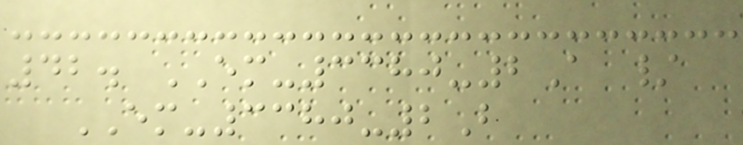42. EM-3380-2A /
EM-3380-2B
